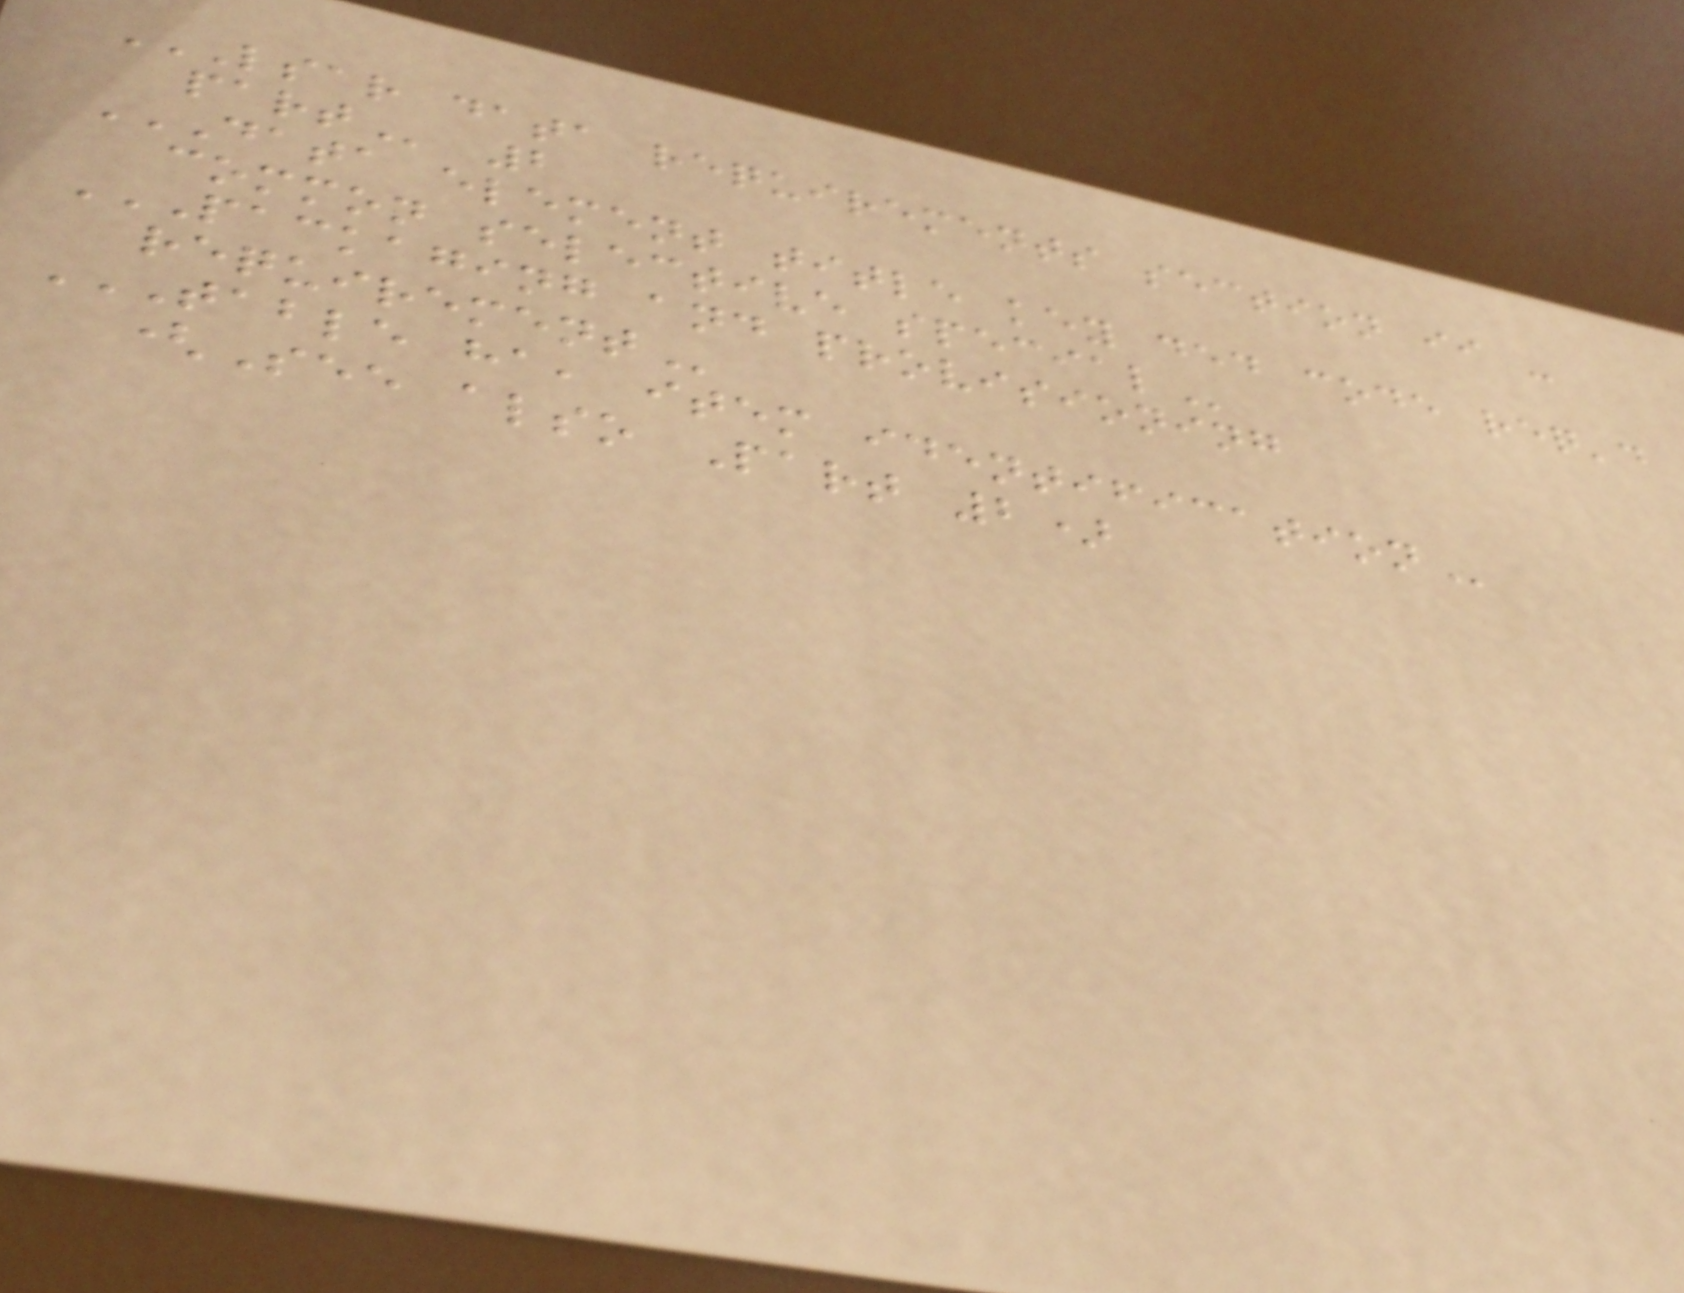LSAR DATA REQUIREMENTS SECTION II -
PART 2
DATA ELEMENT TITLE KEY DED CODE REQ'D
COMMON SELECTIVE SPECIAL
PACKAGING AND PROVISIONING
REQUIREMENT
TABLE HA, ITEM IDENTIFICATION
(See also Part 2)
